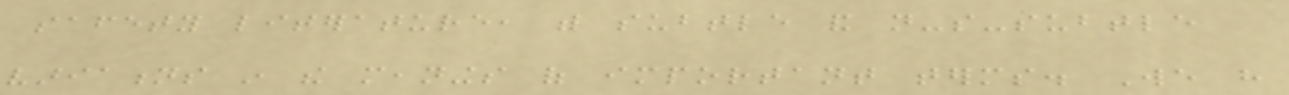safety literature, with subtle and not-so-subtle
variations in the meanings of important terms. We have
